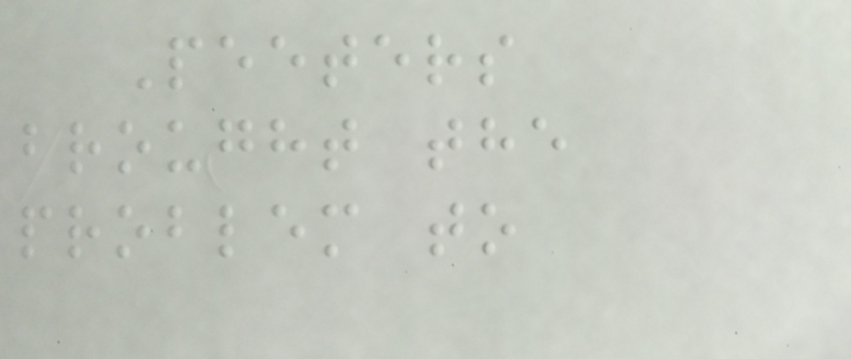Peeters
brought the
problem to
